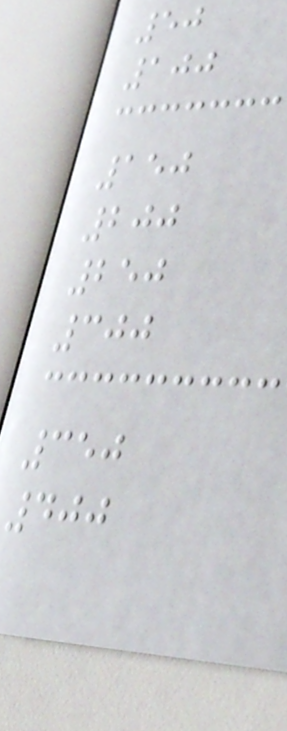50
100
150
200
250
300
350
400
